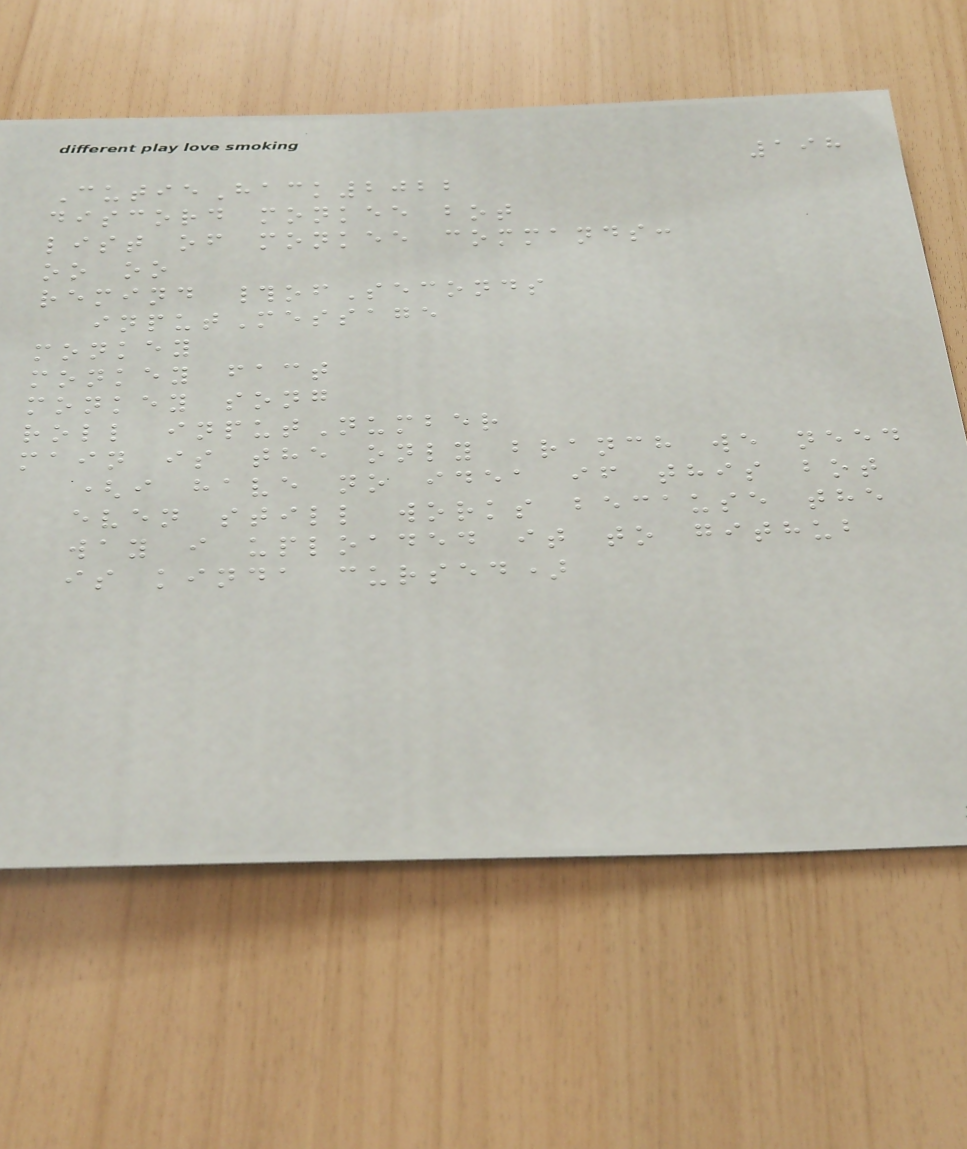198
CutieHack2022
discord monkee bot
list of monkee commands:
oo oo
remind #ofSeconds
inputMessage
monkey
monkey fact
monkey song
roll inputNumber
main is the only branch we need
(i have no idea if this bot
even still works because the
way i uploaded it to github
is kinda cursed)
